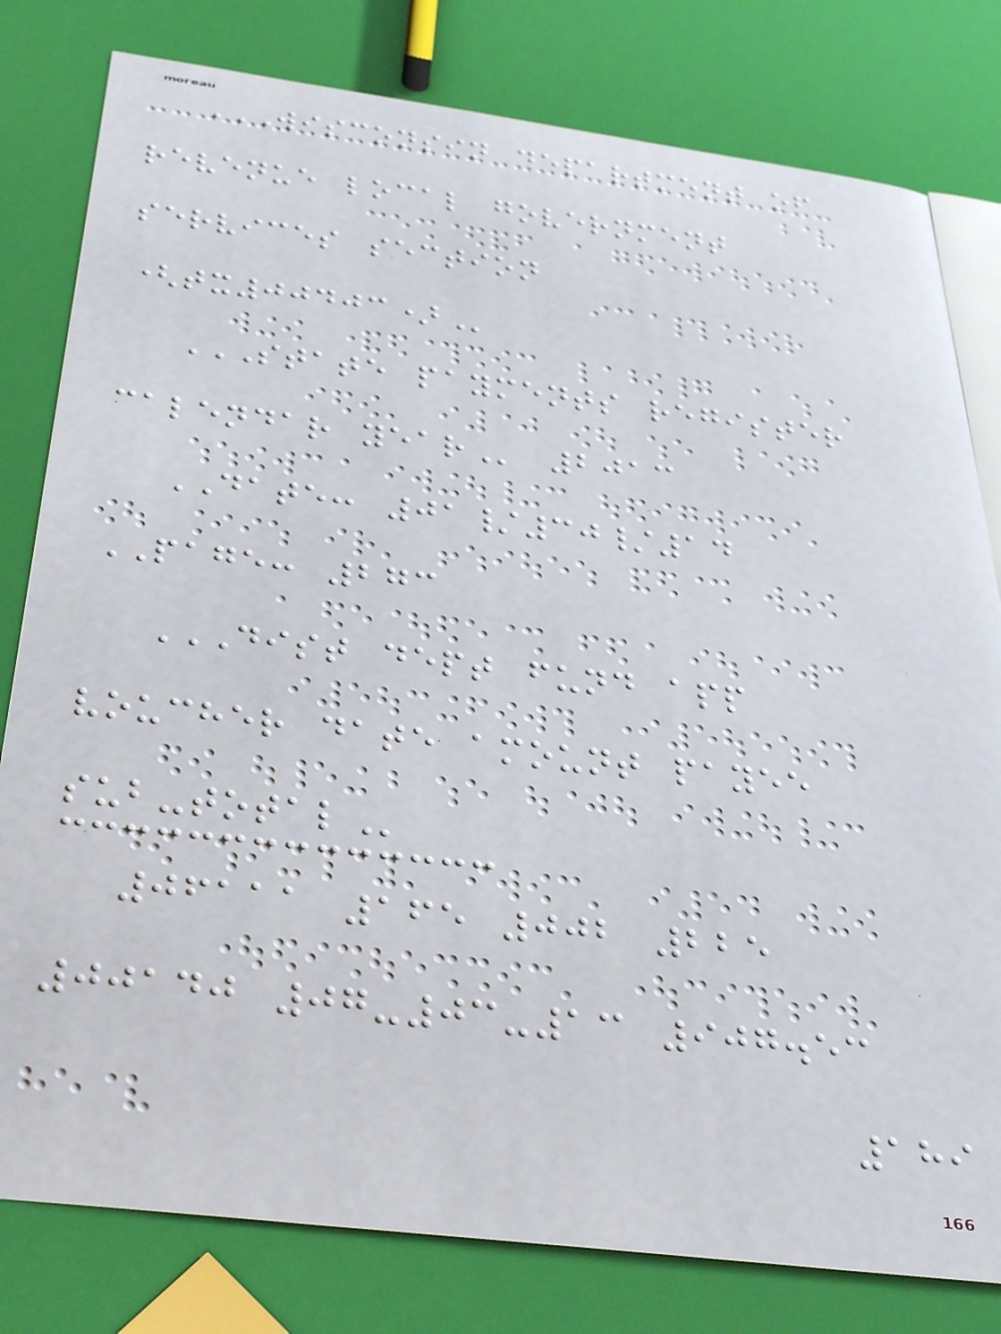WISCONSIN DEPARTMENT OF
REVENUE LOCAL GOVERNMENT
SERVICES SECTION
(TX00403)
STATE PAYMENTS REGISTER
CALENDAR YEAR 2013
DATE: 01/30/14
PAGE: 273
DIST DEPT FUND APP
VOUCHER DATE AMOUNT PAYEE
SUB-TOTAL
06111 165 002 225
00140 07-03-13 907.53
189
